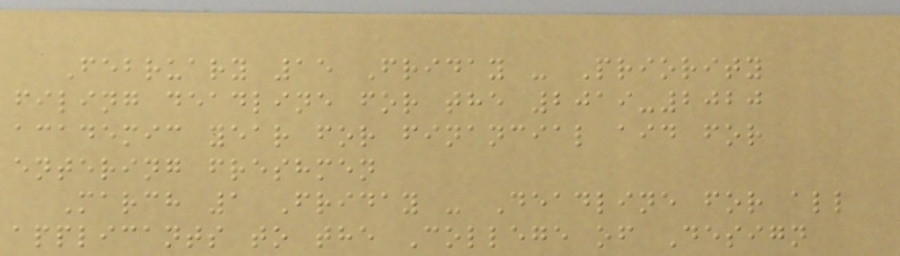February 15 Friday - Priority
filing deadline for the 2019-2020
academic year for financial aid for
entering freshmen
March 1 Friday - Deadline for all
applicants to the College of Design
